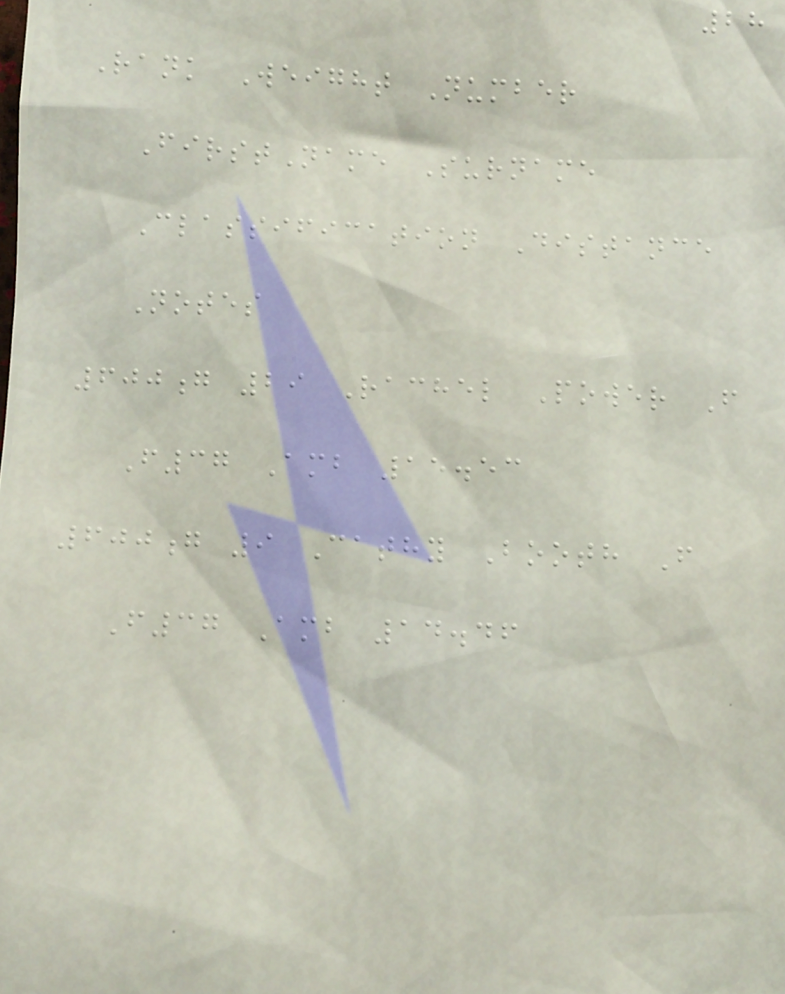28
Rank Weight Number
FirstName Surname
Classification Distance
Notes
600g 29 Rachel Power F
F37 Amb 15.53
600g 9 Cathy Booth F
F37 Amb 14.46
